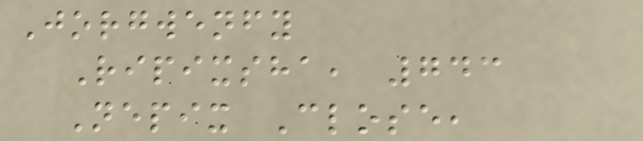Jorgwenfy
Ripixsha, 743
Nepix Close,
